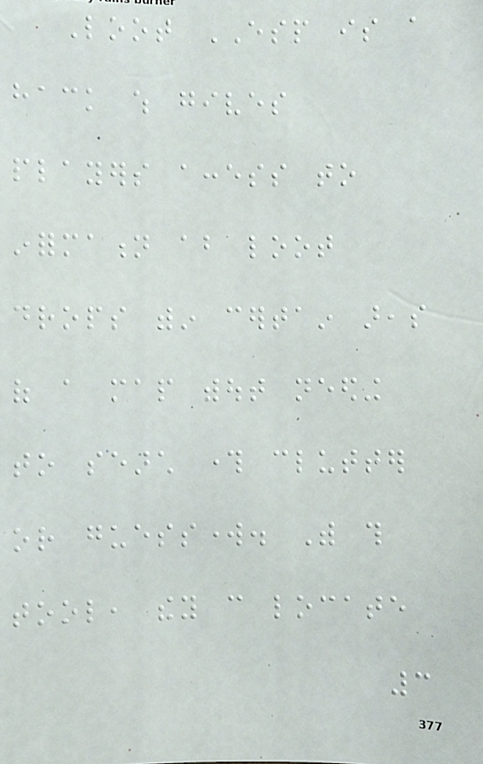Loot ESP is a
hack which gives
players access to
information about loot
drops within certain areas
of a map without needing
to search through clutter
or guesswork. With this
tool, they can locate
3
